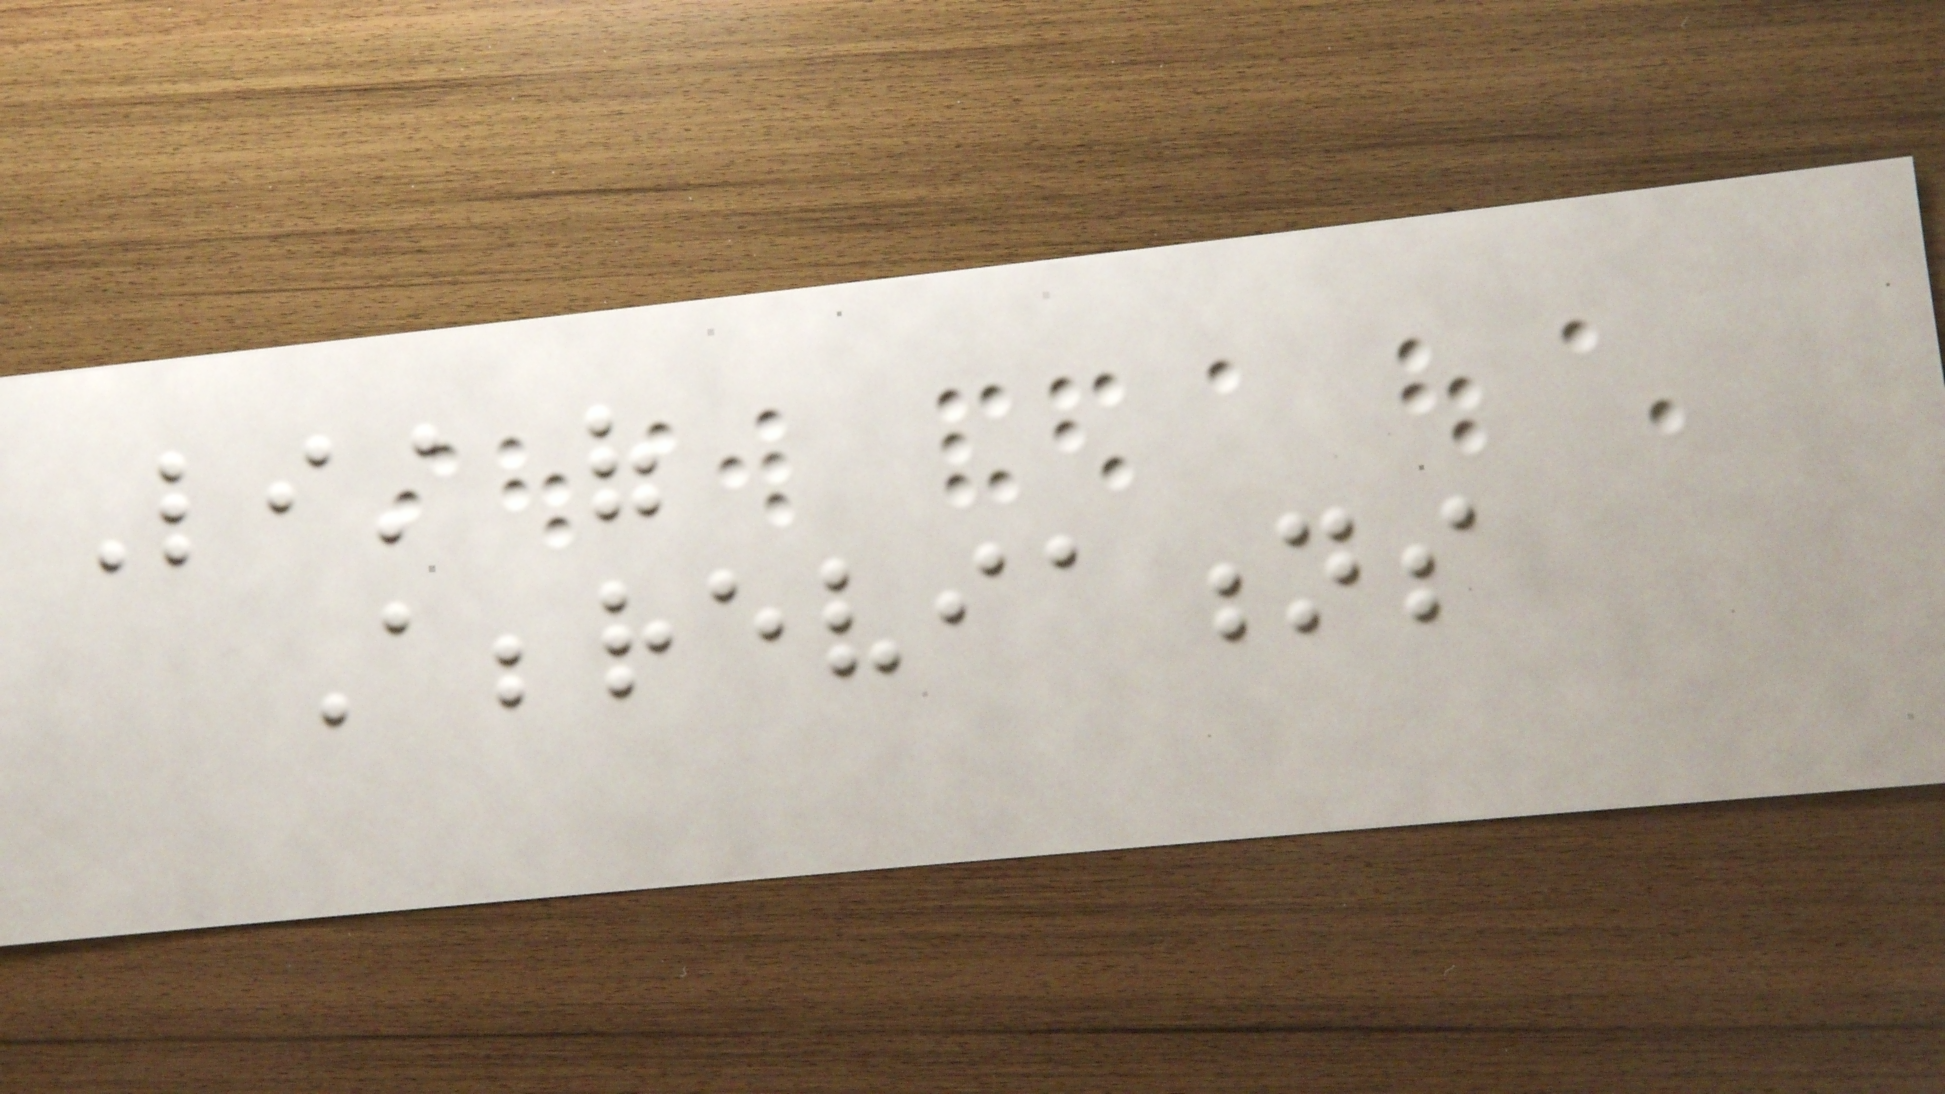List of
Abbreviations
